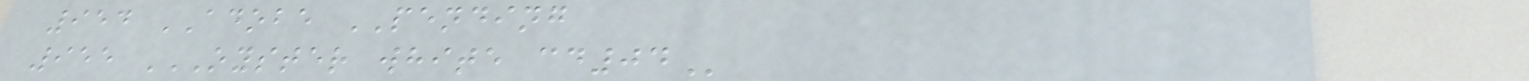954 ADOBE PENDING
955 OYSTER WHITE CD04
